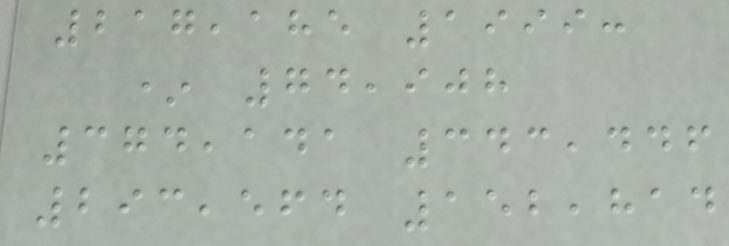217,185 1999:
* 74,908
374,141 343,446
293,564 152,814
